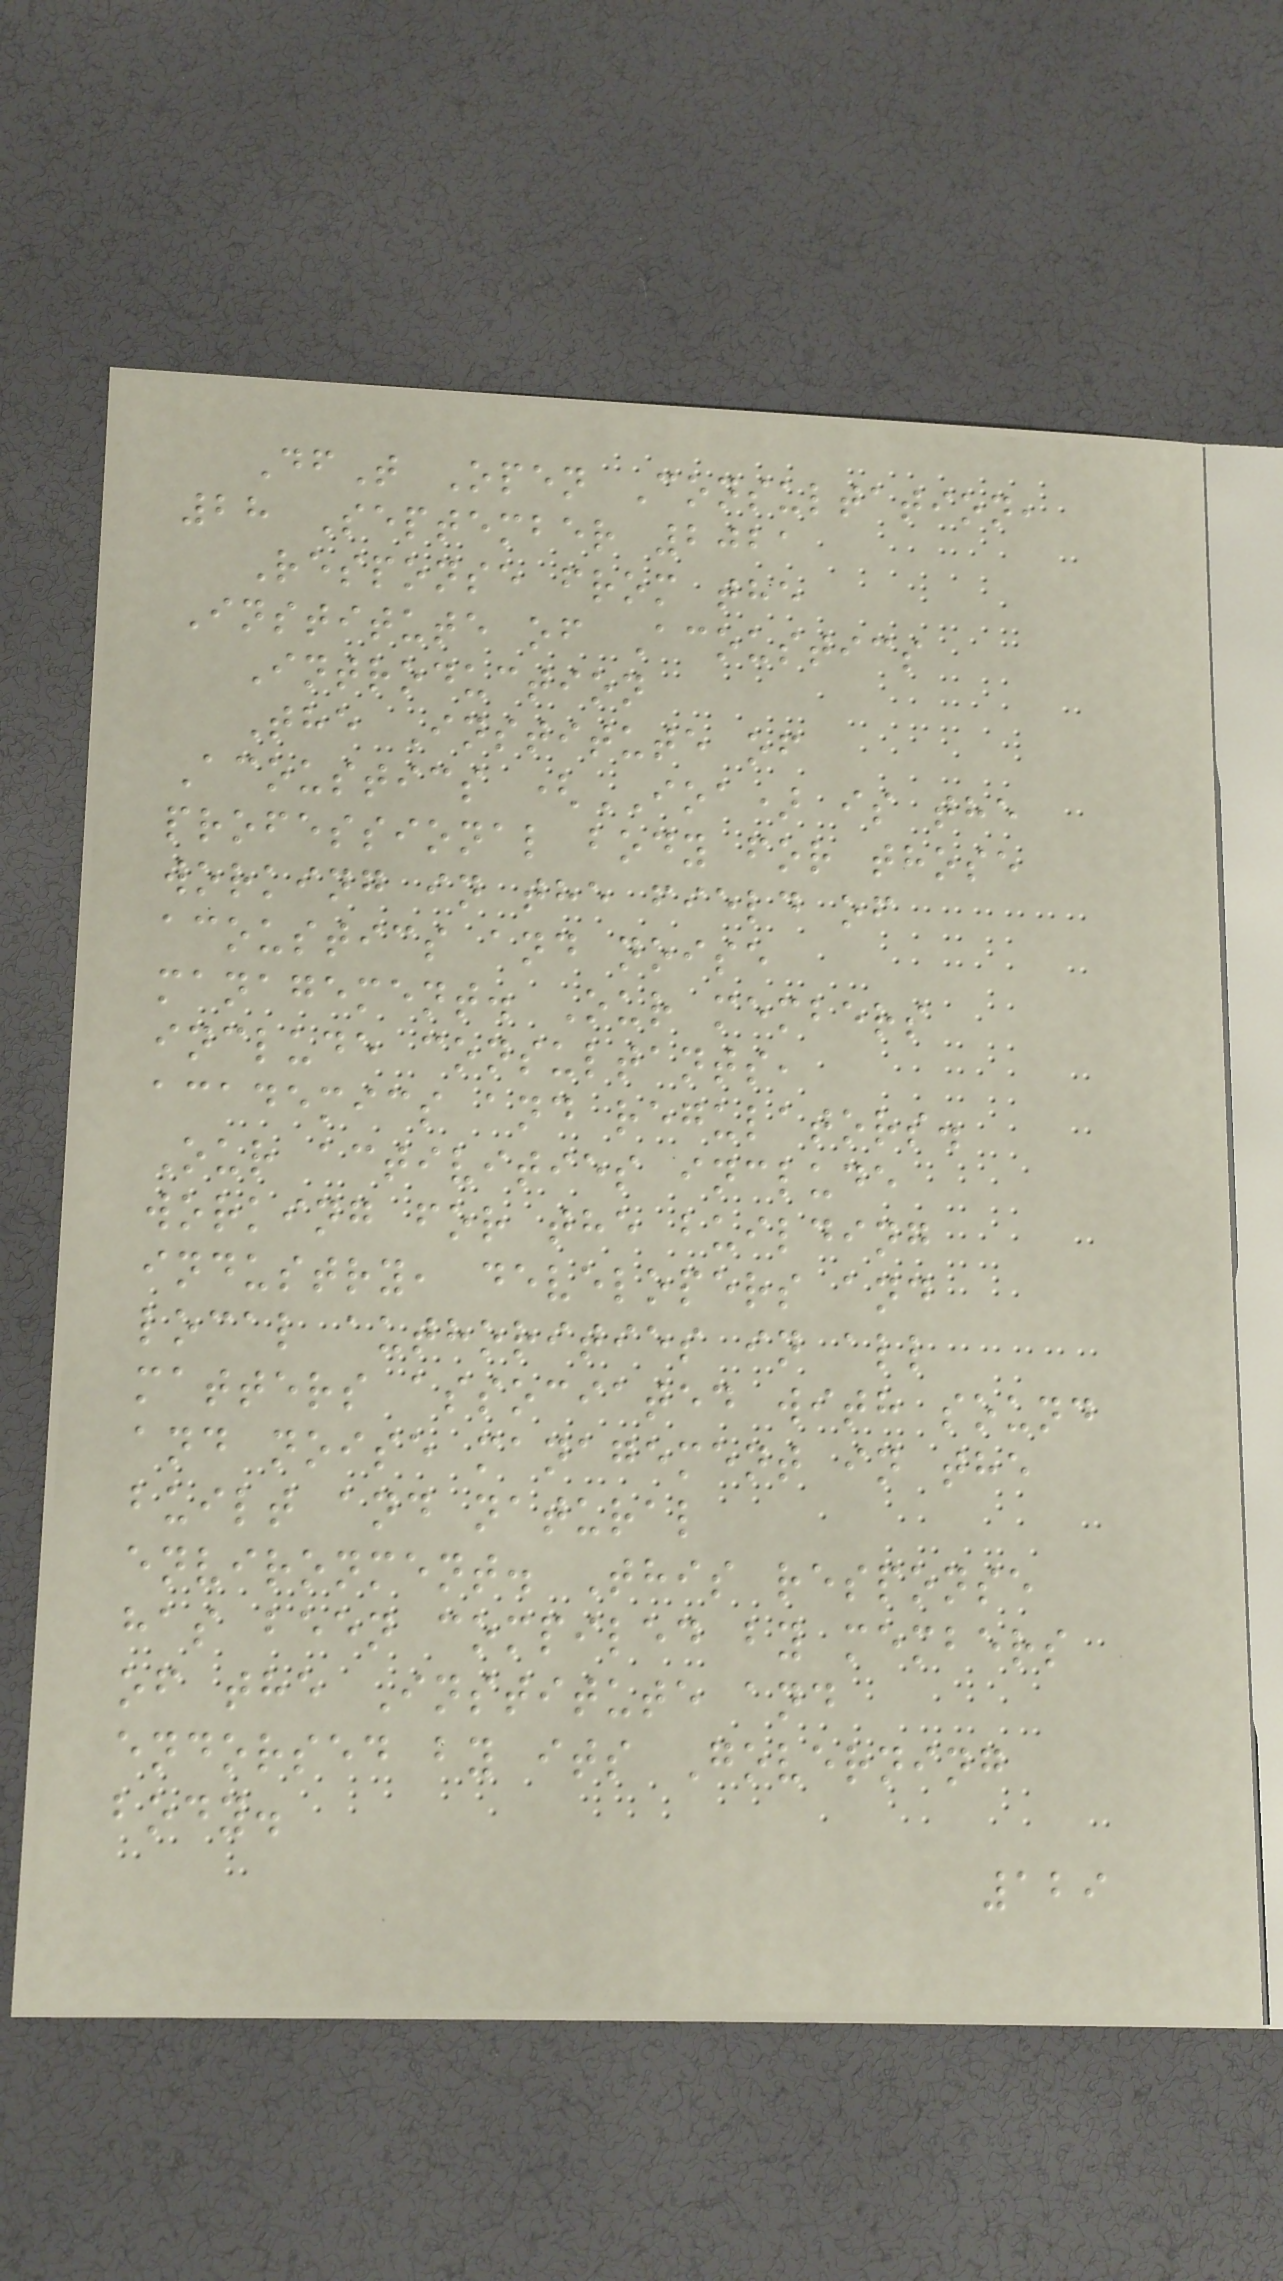DfT Open Consultation,
28 September 2021
Response from the
Institute of Acoustics
Introduction
The Institute of
Acoustics (IOA) is the
professional body for those
working in the field of
acoustics and noise
management. Our members
include consultants,
academics and regulators.
Our activities include
working for the building
industry, developers and
local authorities in all
matters associated with sound
and noise management in the
built and natural
environment. This response
has been compiled by members
of the Institute and
endorsed by its Governing
body.
129
